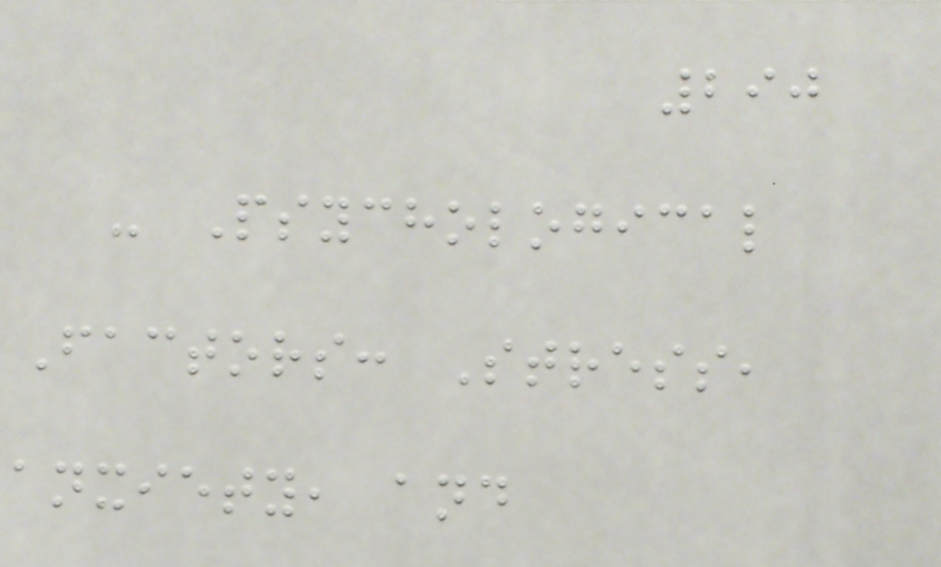290
- Psychological
Factors: Stress,
anxiety, and
